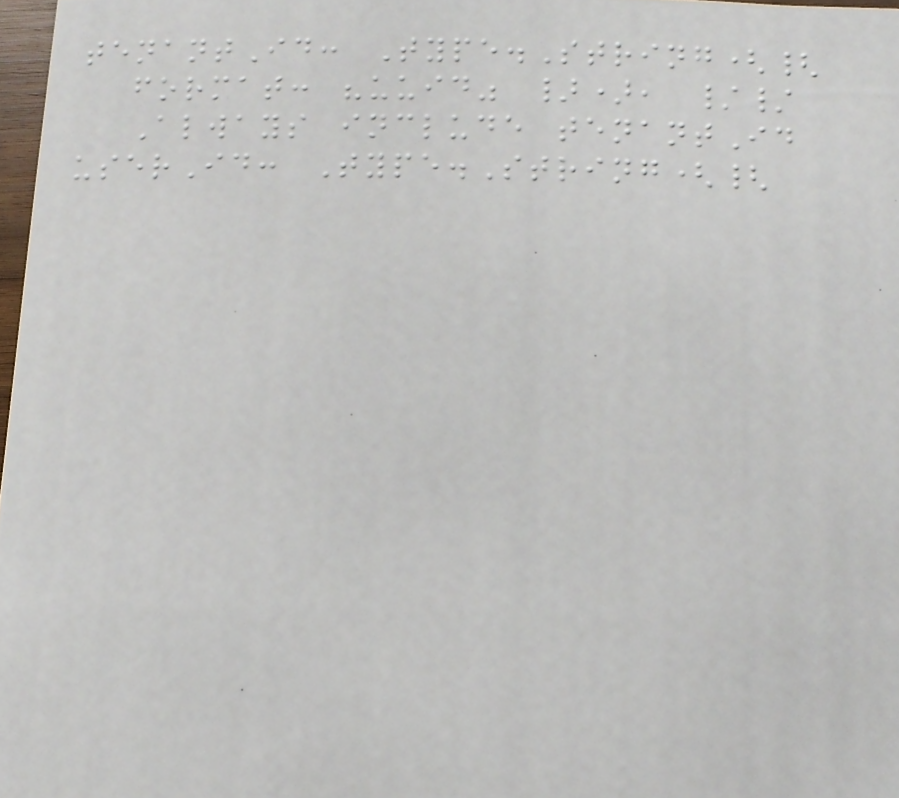tenantId: Type.String({
format: "uuid" }), //
Always include tenantId
userId: Type.String({
